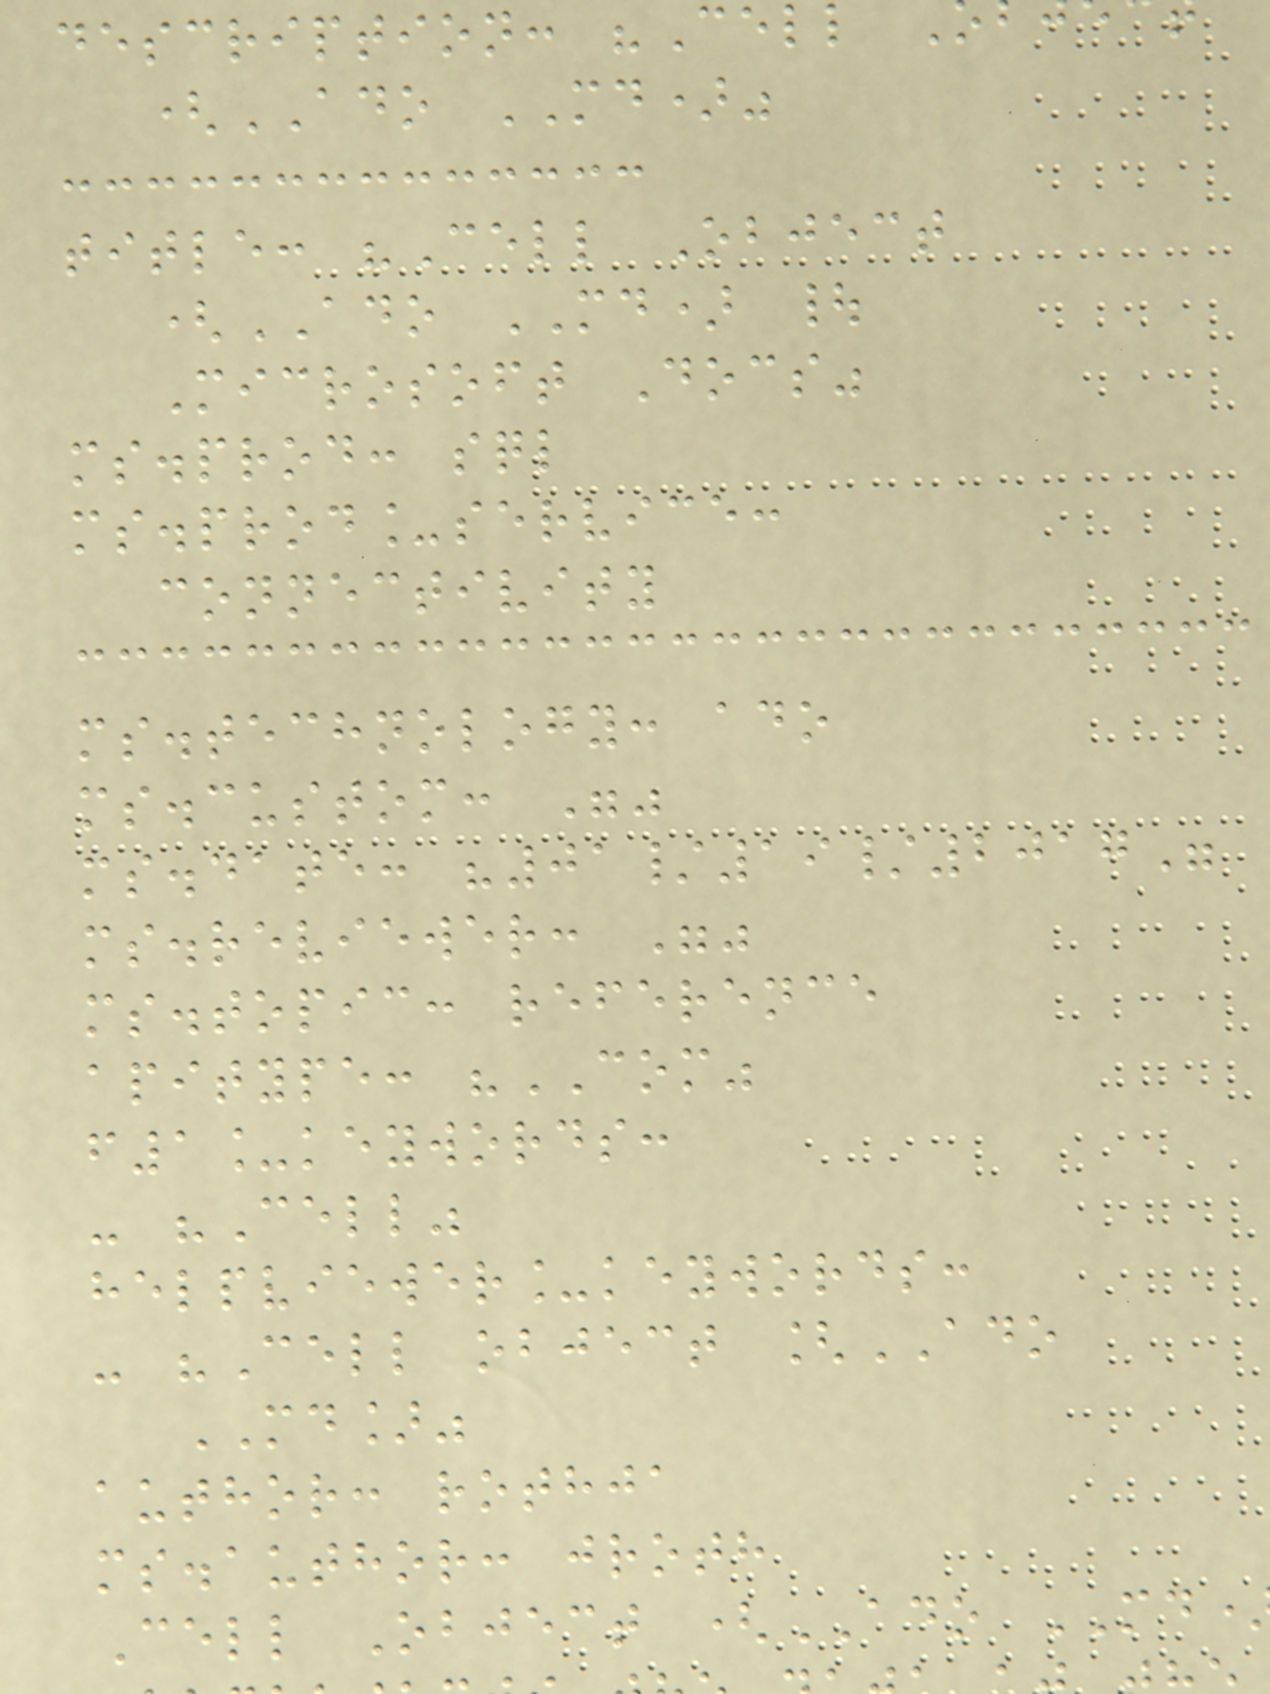description: "Cell
(ADO MD)"
title: "Cell Object
(ADO MD) |
Microsoft Docs"
ms.prod: sql
ms.prod_service:
connectivity
ms.technology: ado
ms.custom: ""
ms.date: "01/19/2017"
ms.reviewer: ""
ms.topic: reference
apitype: "COM"
f1_keywords:
- "Cell"
helpviewer_keywords:
- "Cell object [ADO
MD]"
author: rothja
ms.author: jroth
Cell Object (ADO MD
